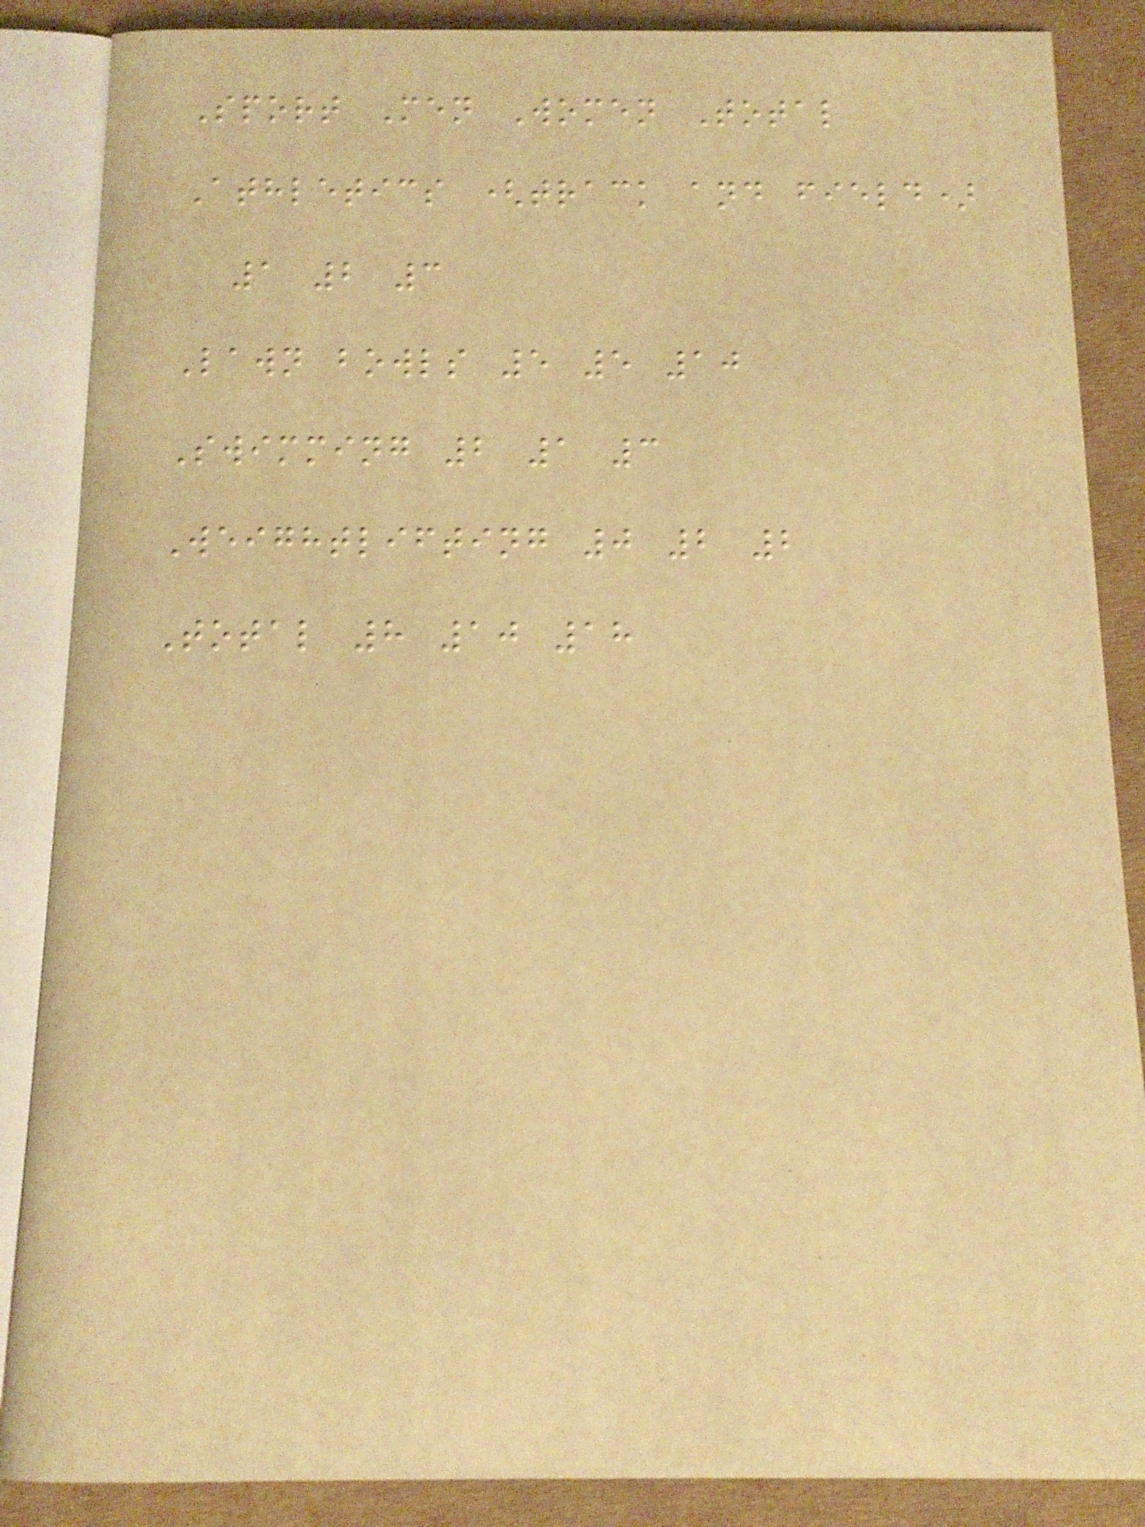Sport Men Women Total
Athletics (track and field)
1 2 3
Lawn bowls 5 5 10
Swimming 2 1 3
Weightlifting 0 2 2
Total 8 10 18
